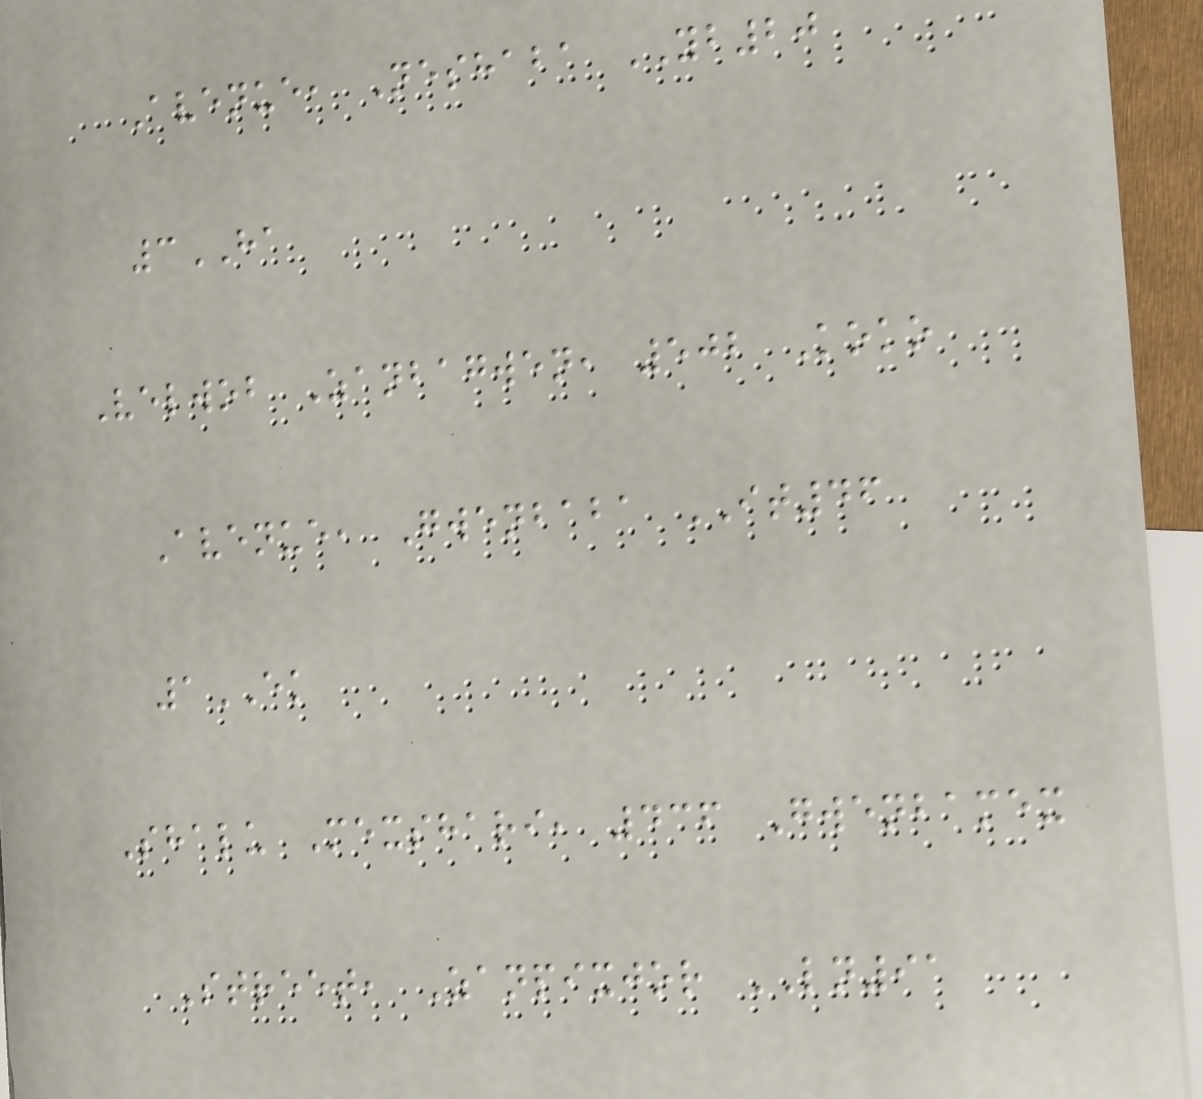Avenue, Neshaba YB20
3HA
Velwob Zanbagwen, 502 Koko
Avenue, Gwenbaba IT46
1EK
Shalu Mexshari, 436 Gwenbamex
Street, Zanpixjor LN91
